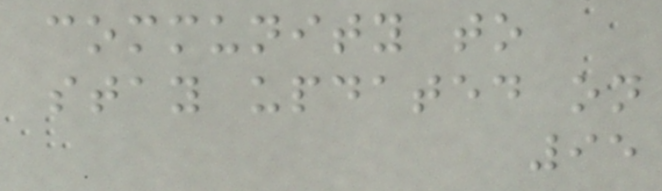community to
stay updated on
95
